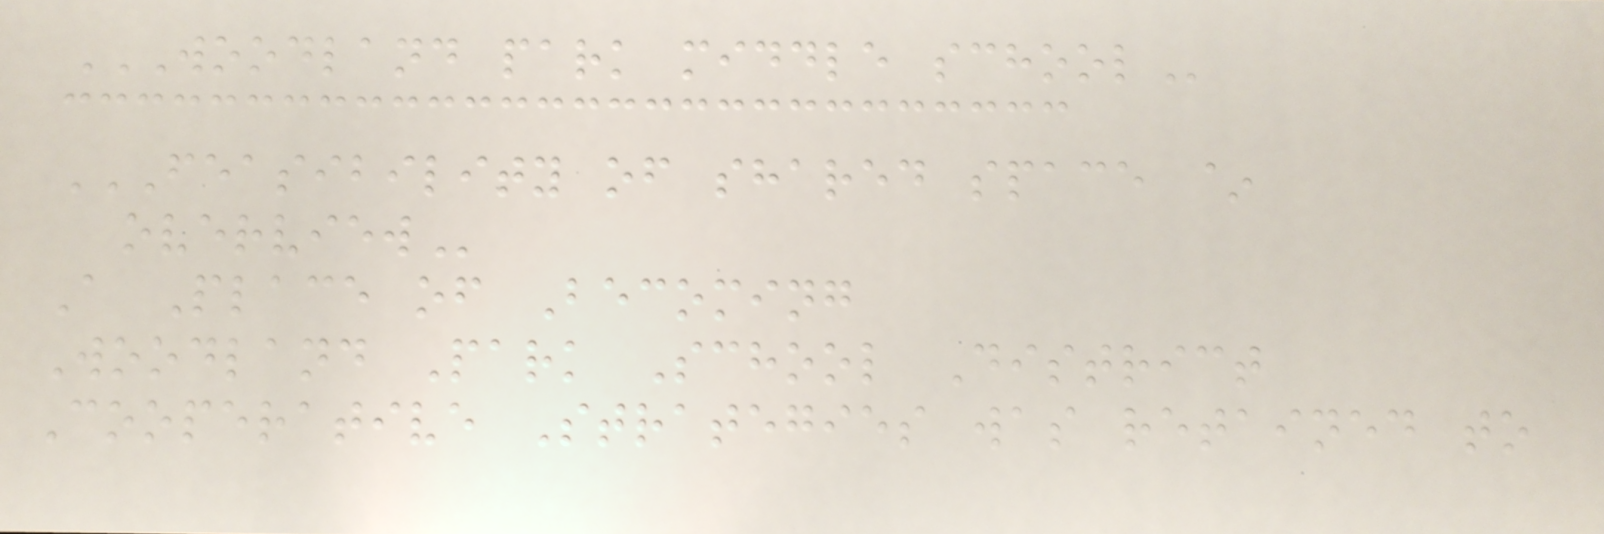WOODLAND PARK MIDDLE SCHOOL
FEASIBILITY OF SHARED SPACE ~
OVERVIEW
A Place of Becoming
Woodland Park School District
Cooperative Strategies was retained to
